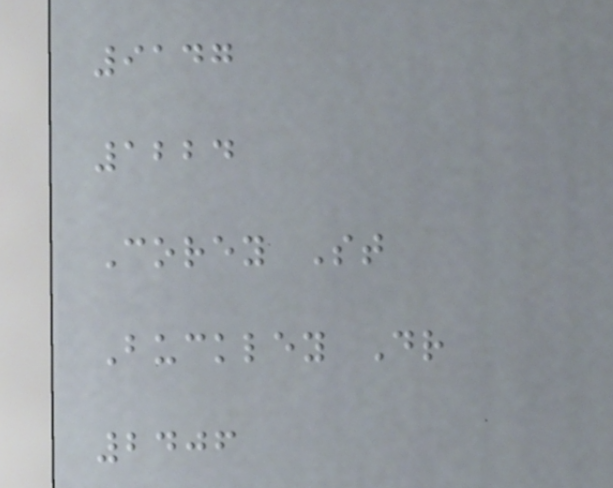9147
1224
Corey St
Buckley Dr
2406
